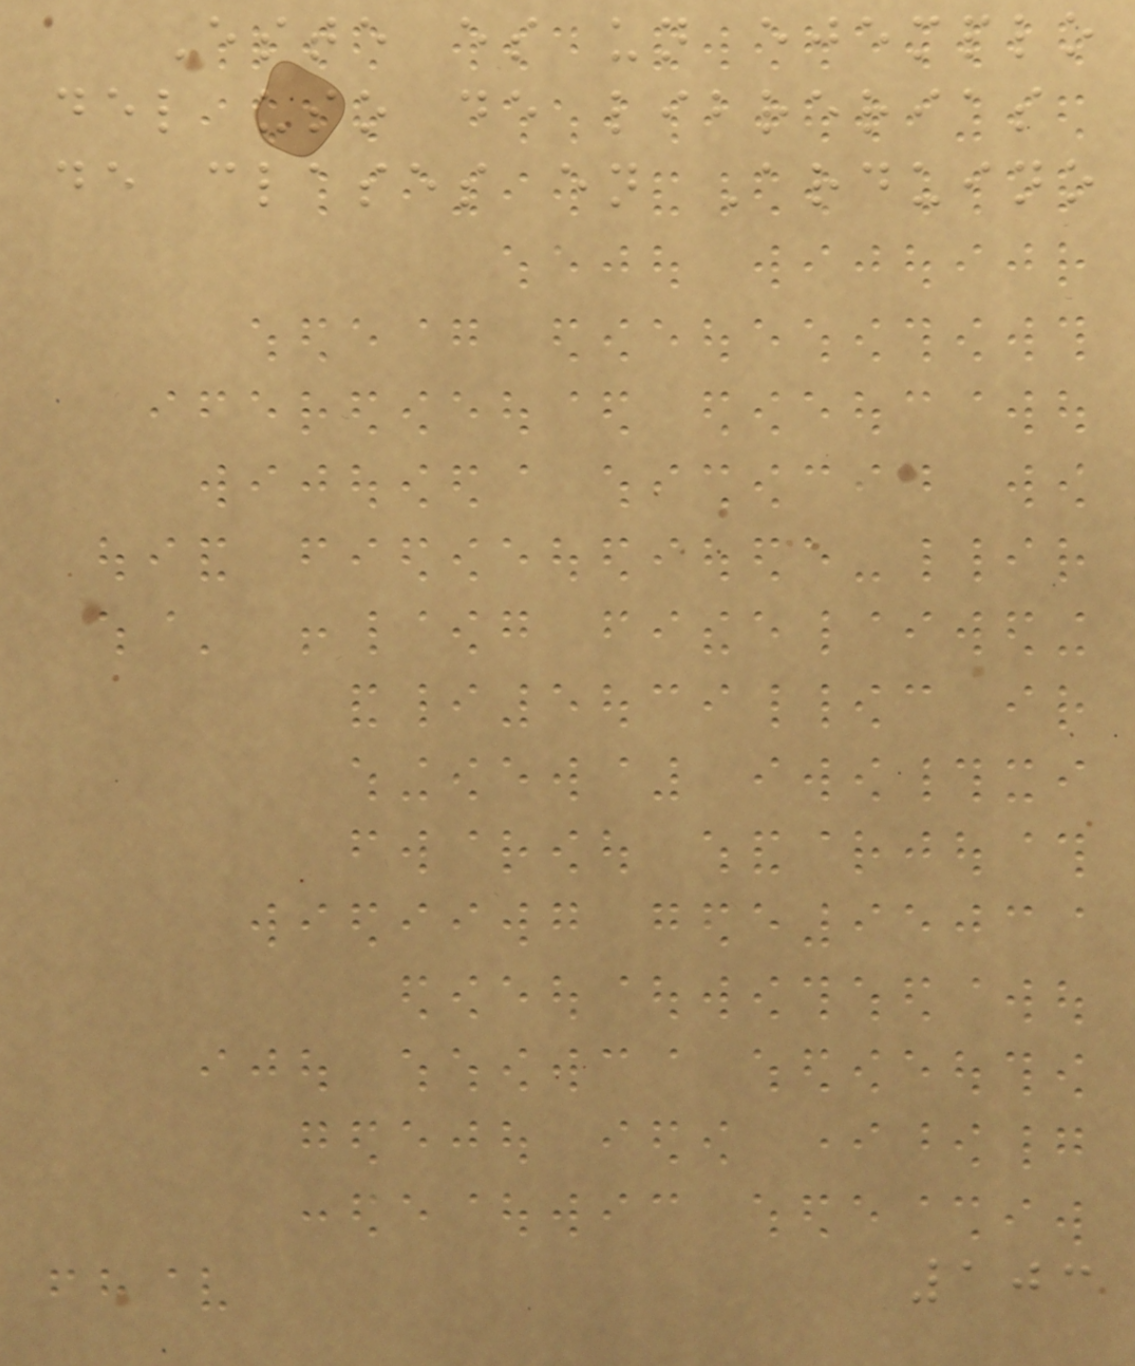Este es un ejemplo
del uso de librerias
de clases en Arduino
103
